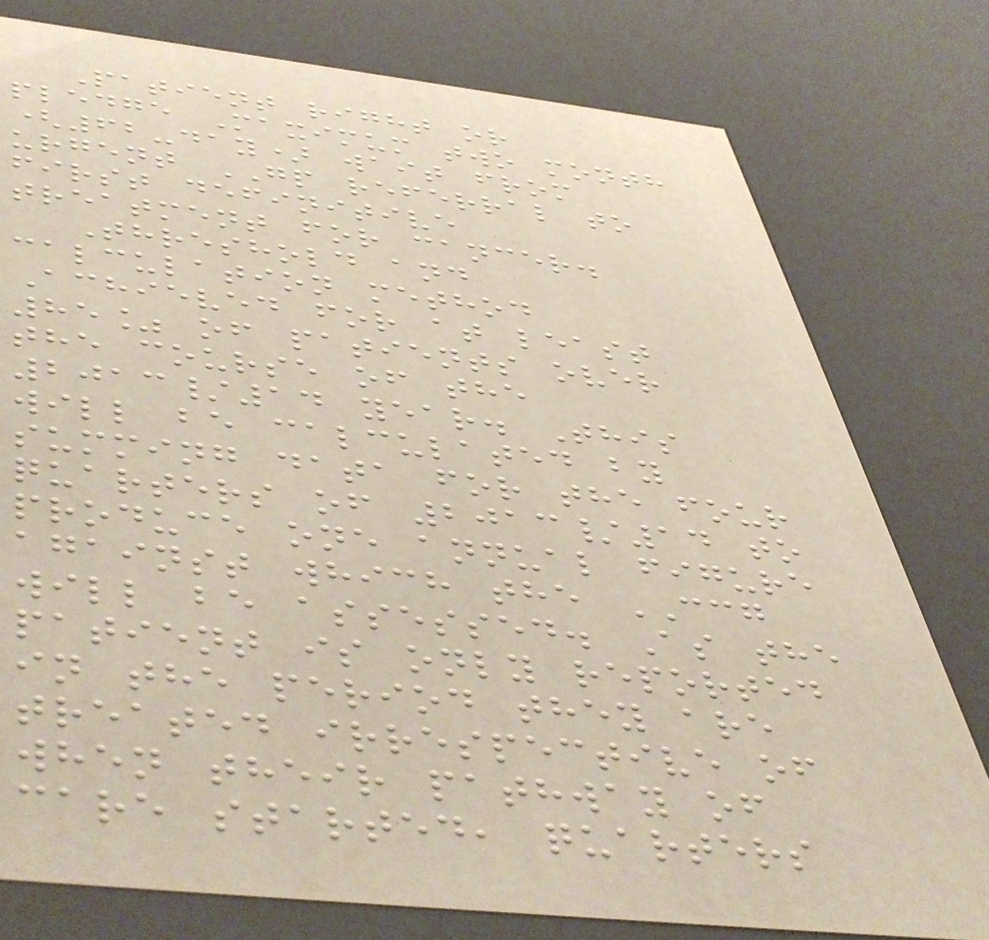Patient right or
pledge Maximum two month
(62-day) wait from
urgent GP referral to
first definitive
treatment for cancer.
Threshold and
calculation method
Achieved for at least
85% of patients over
the course of the
2013/14 year. This
will be calculated by
summing data for the four
quarters of 2013/14 to
produce one annual figure
against which the CCG
will be assessed. As the
patient is only reported
in the period they are
treated irrespective of
when their pathway of
care started, quarters
